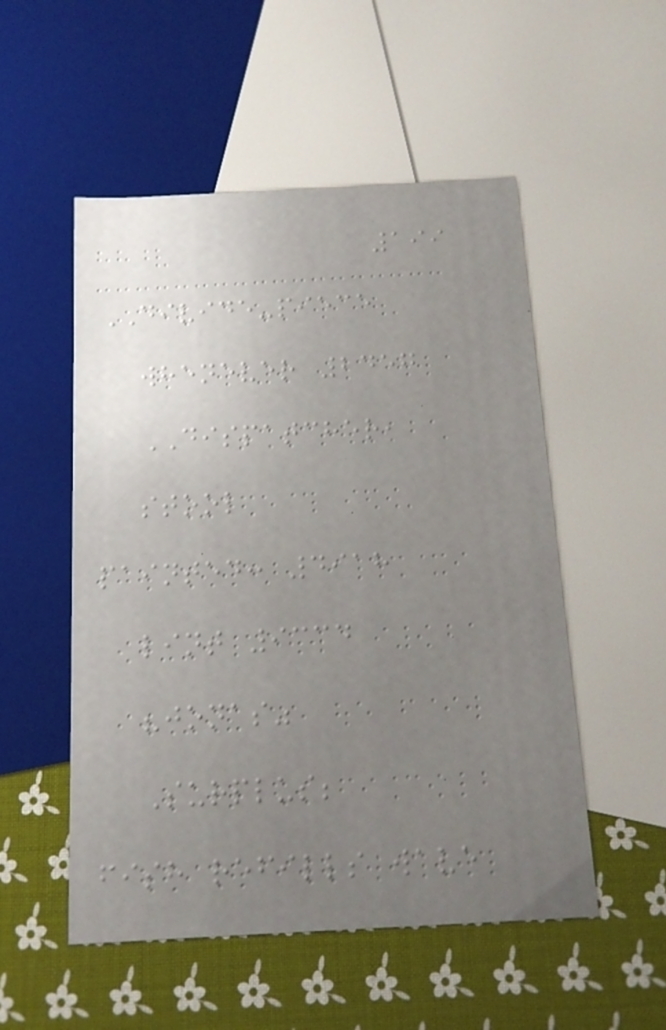199
DIVIDE-piece
whenever 2457
DISPATCHER,
stool
painted: 4918
lint 9334
"jonas"
Surplus;
fish refills wave
